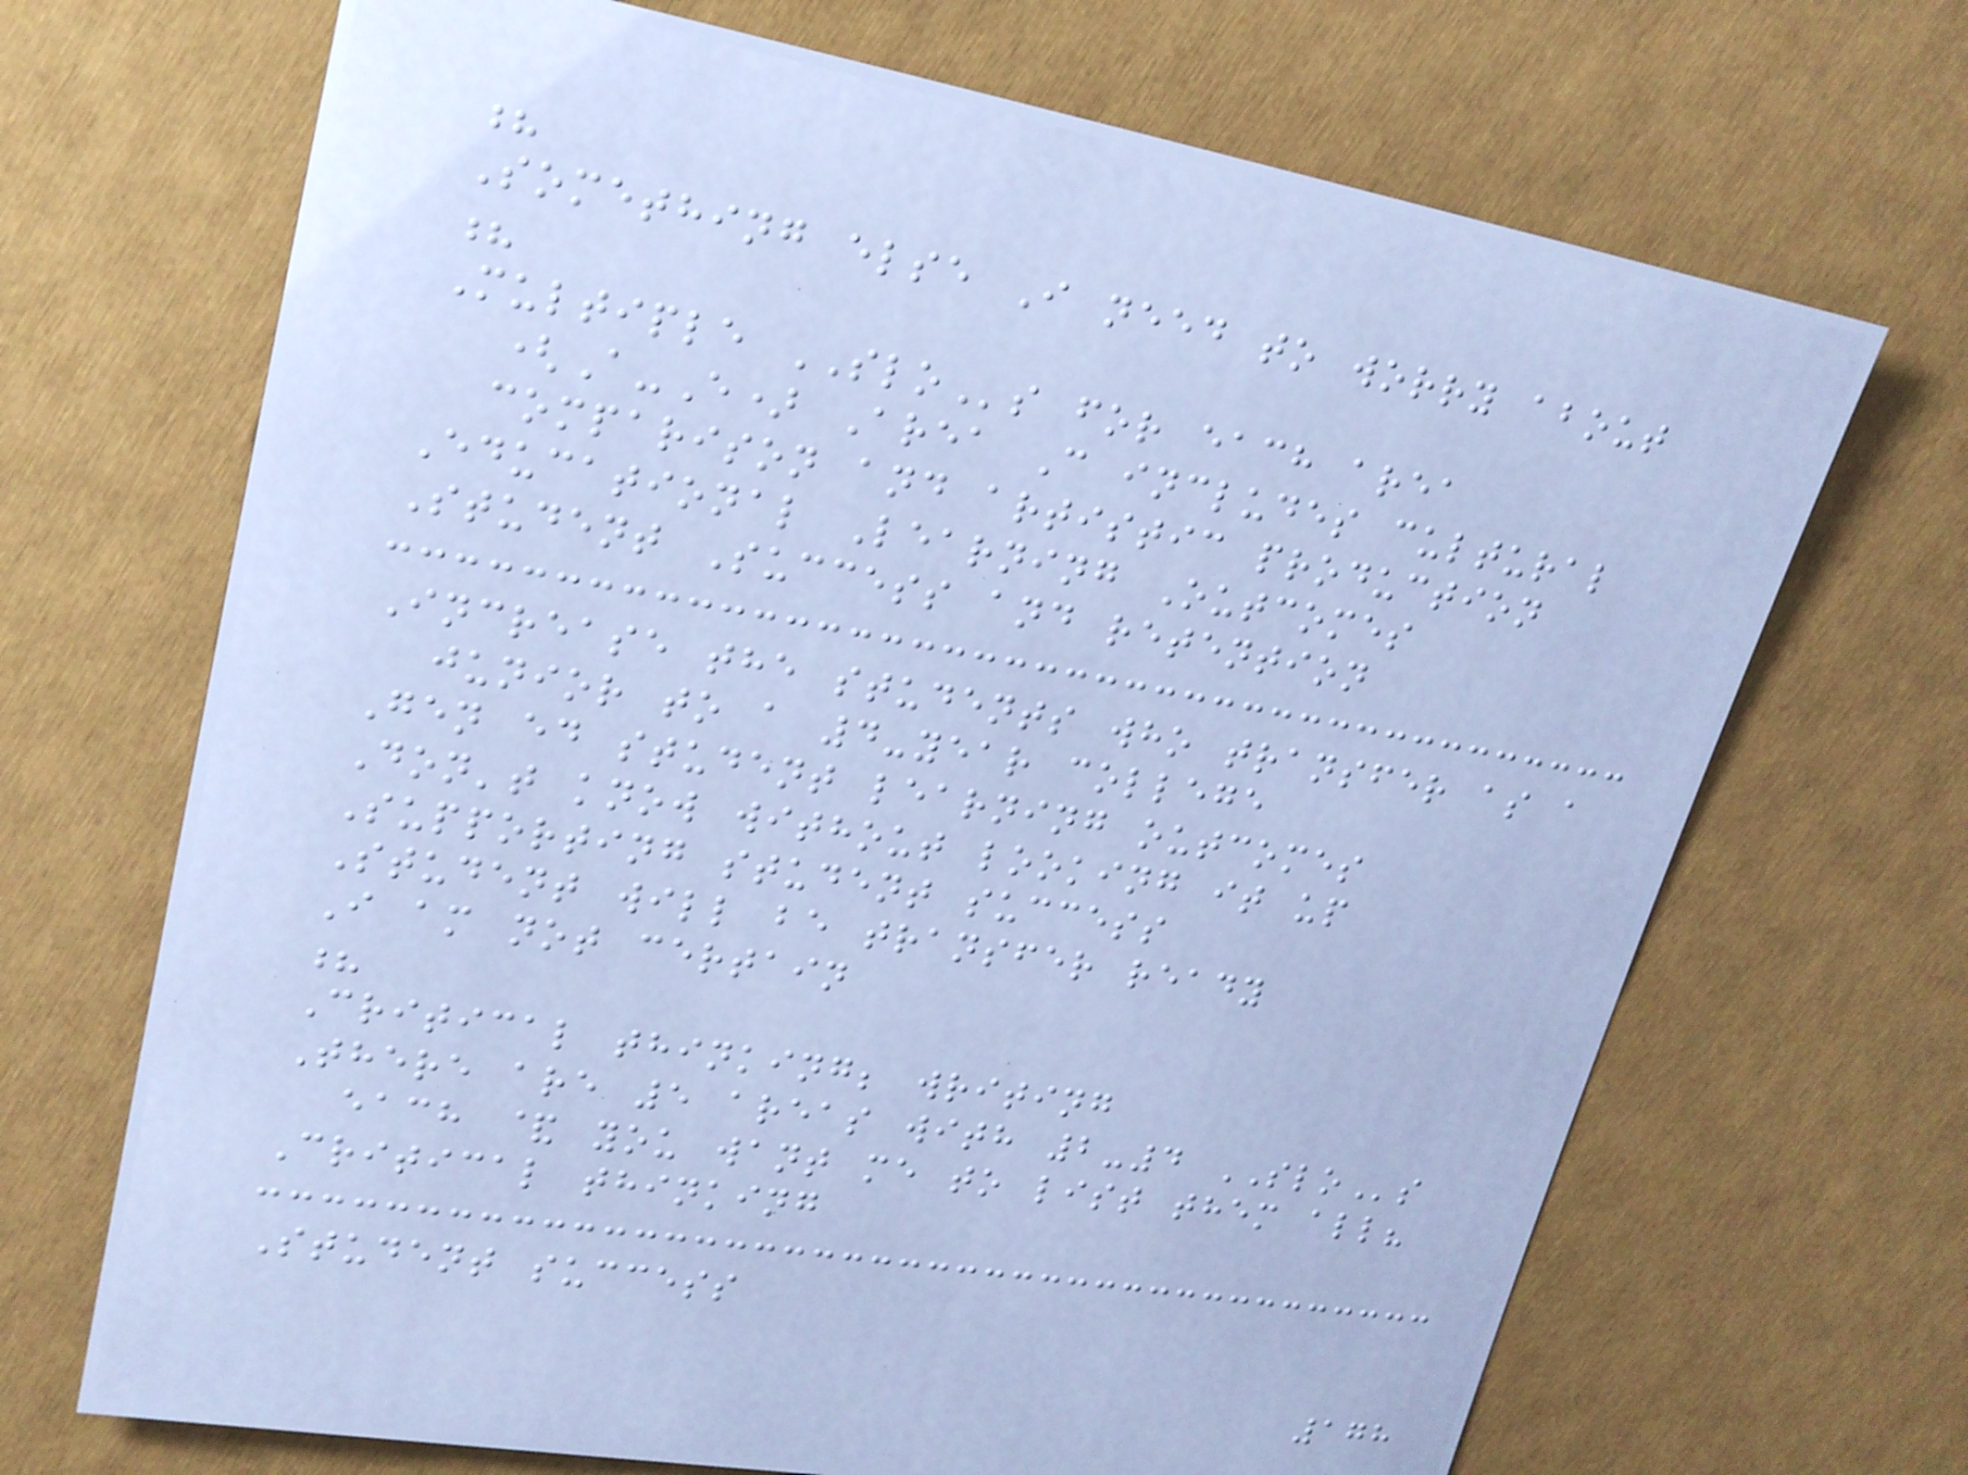?
Something else I need to worry about
?
Multiple SLOs for each area
(A-E) Area C includes cultural
comparison and artistic production
Educational Learning Outcomes
Student Success and retention
Increase the students who transfer as a
junior to a 4-year college
Gen ed student learning outcomes
Don't know without looking it up
Supporting student success
Student will be transfer ready
I am not certain
?
Critical thinking; writing
There are 5 areas with 2-4 SLOs
each & you want me to list them all?
Critical thinking
Student success
178
